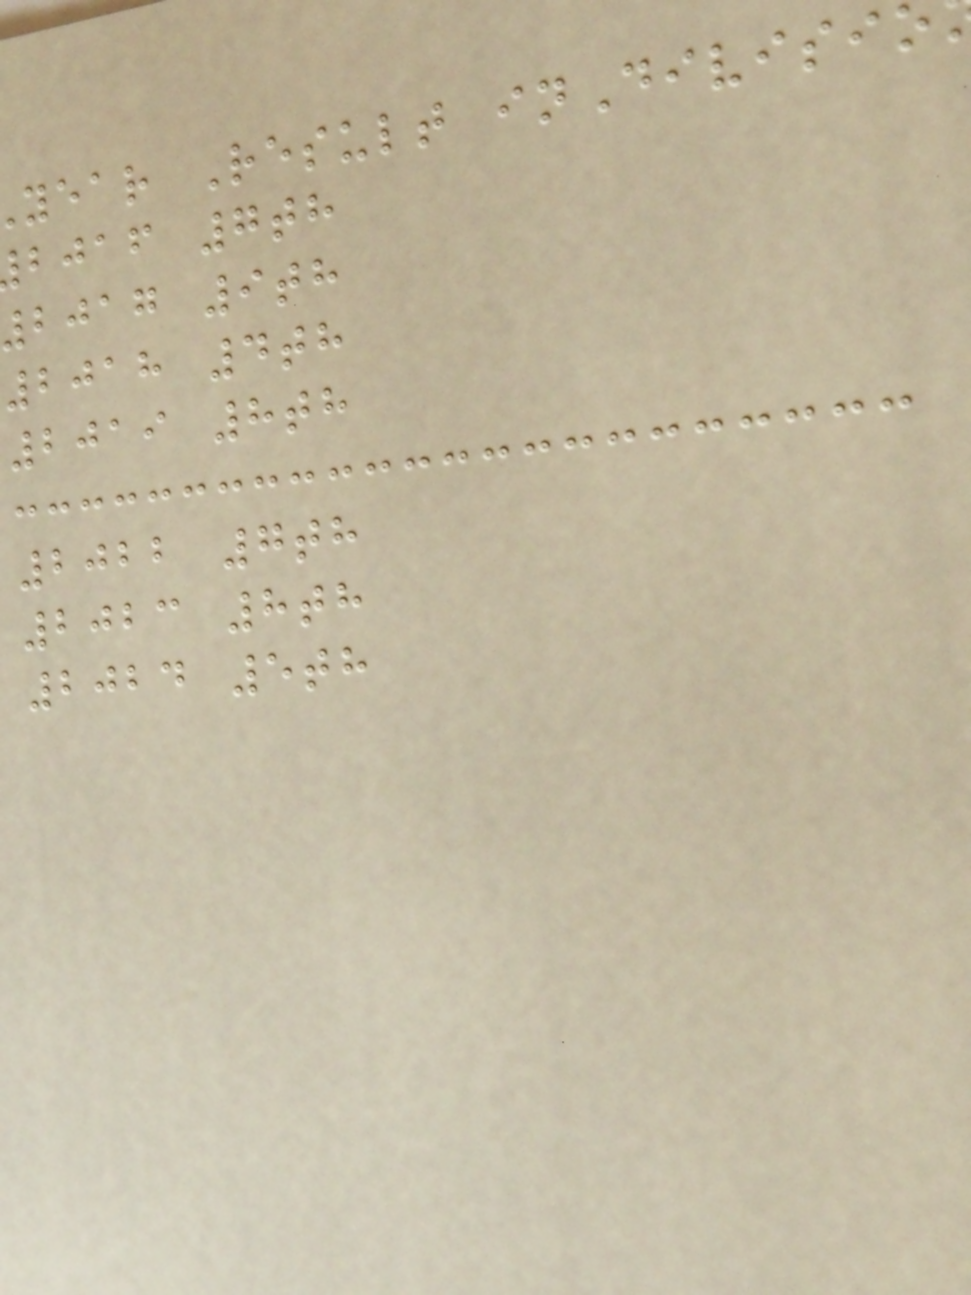year Result inDivisi
bjaf 7th
bjag 9th
2018 4th
2019 8th
2022 7th
2023 8th
2024 5th
